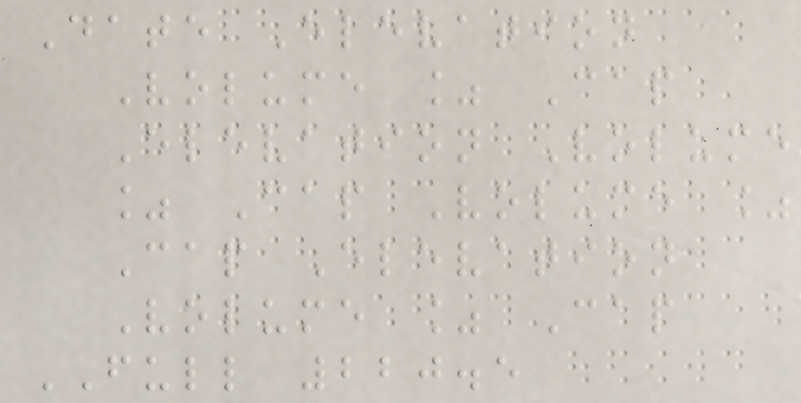Date Elevation
Volume % Cap
Elevation Volume
% Cap Volume %
Cap Elevation
Volume % Cap
FULL 220.5
